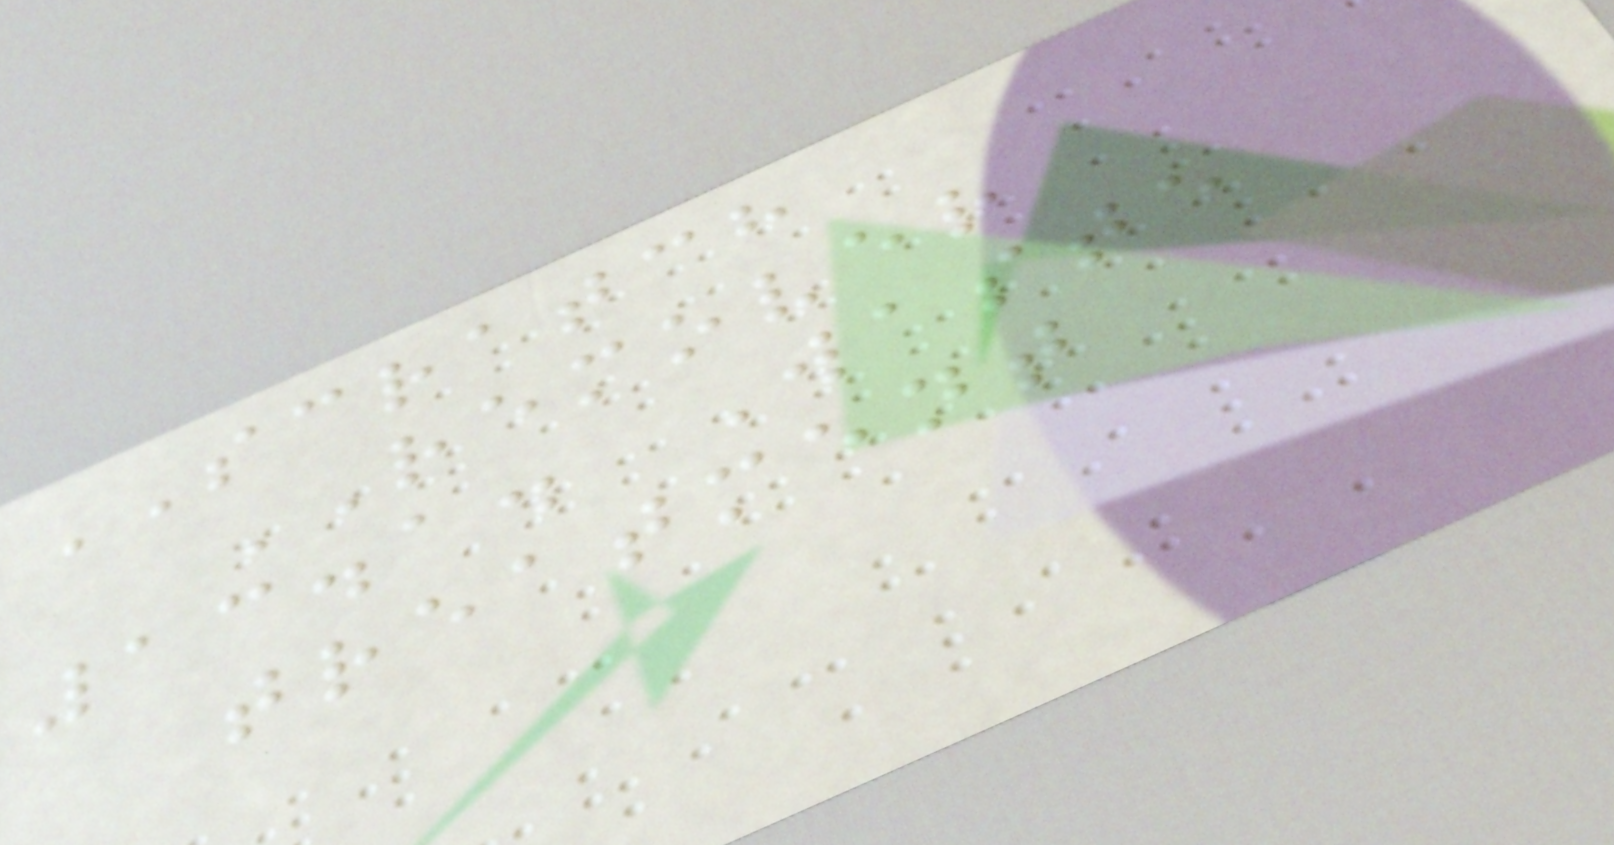SCRATCH
REMOVER
13.1. Waste
treatment
